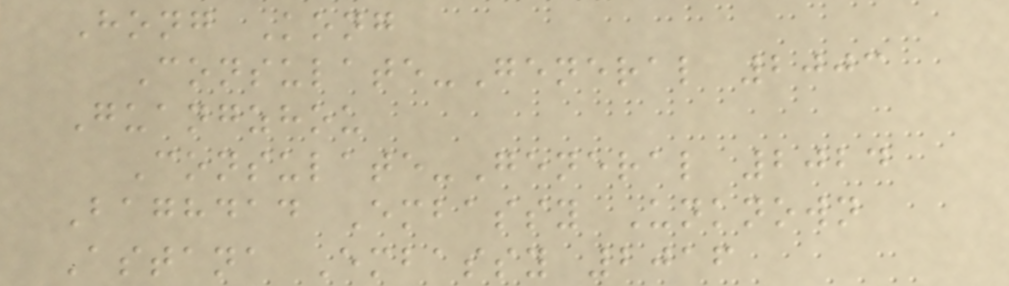Hong Kong
Consulate-General 2003
Guangzhou
Consulate-General 2024
Baghdad Embassy Unknown
Astana Embassy 2016
